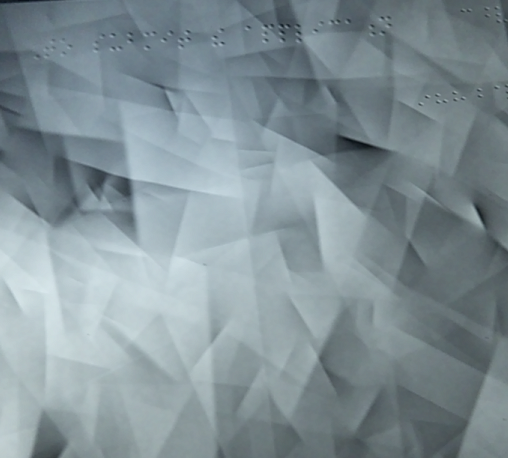To submit the application
